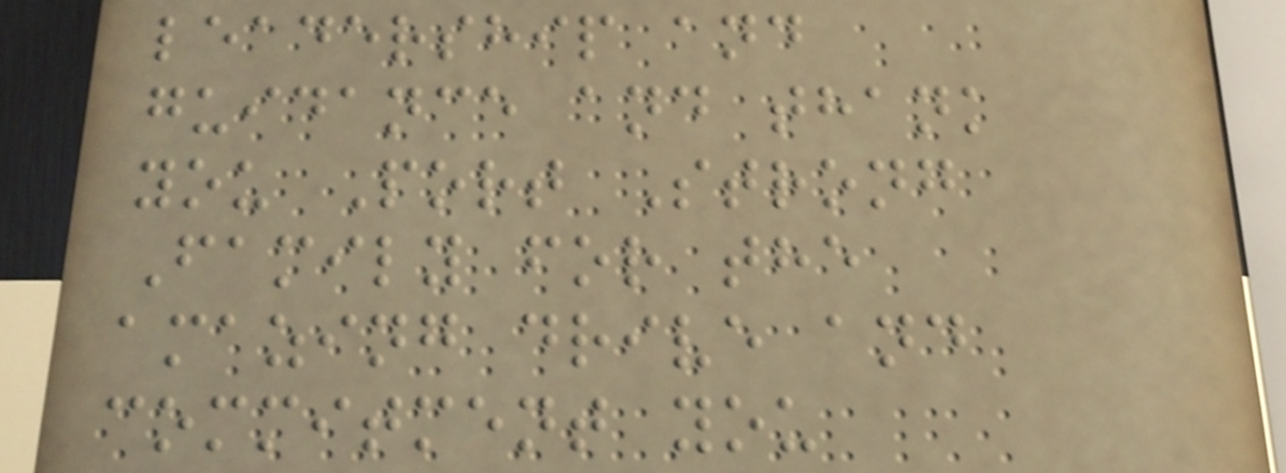leadership and
guidance and thank
you Port Strong
Family for the
amazing drive and
commitment you
